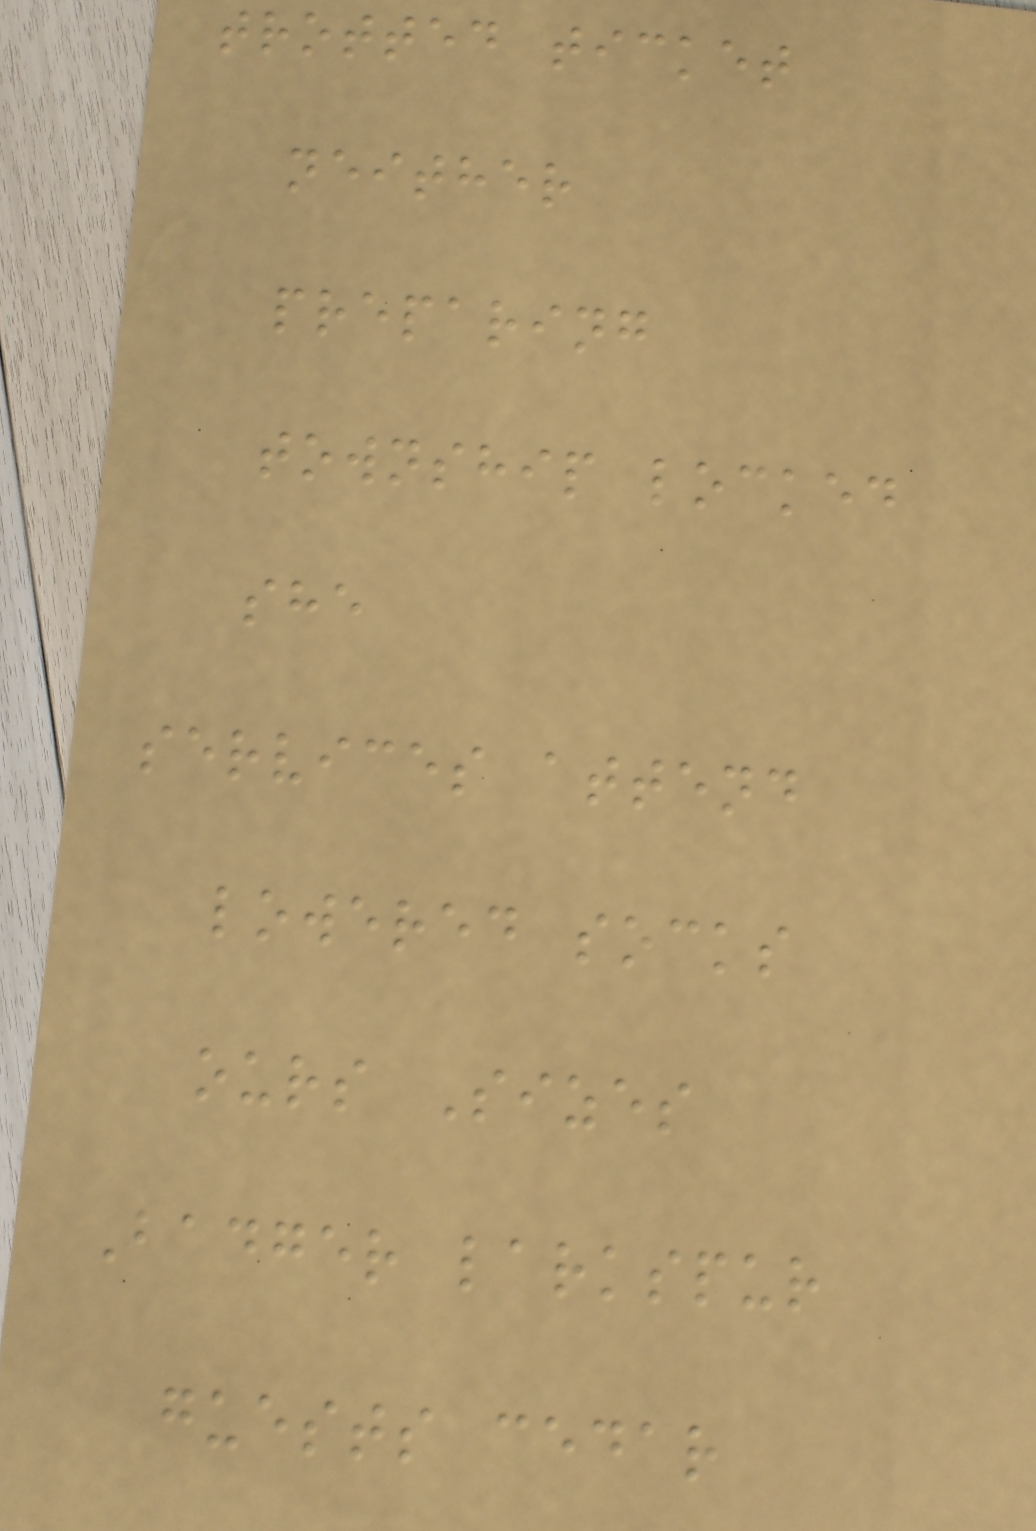trotted ticket
neither
preparing
township locked
she
services attend
lowered socks
ours Sizes
Badger larkspur
guests cedar
